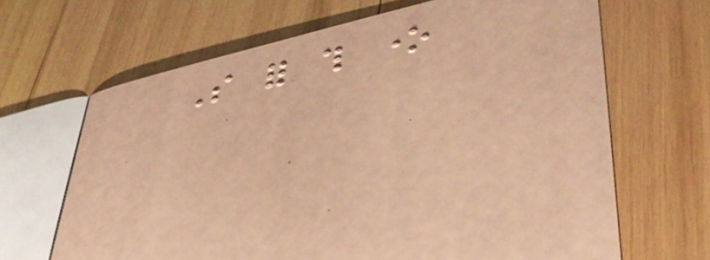So for this one
